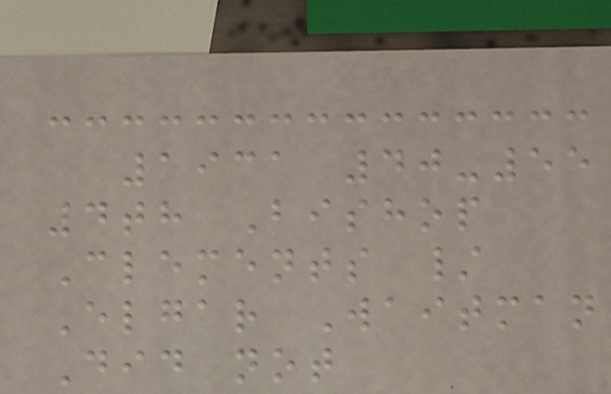1931 40-55
4th Bishop
Clements /
Elgar Waitman
Did not
